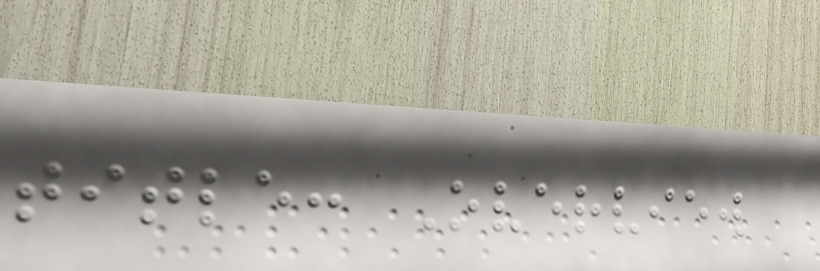title: Overview
